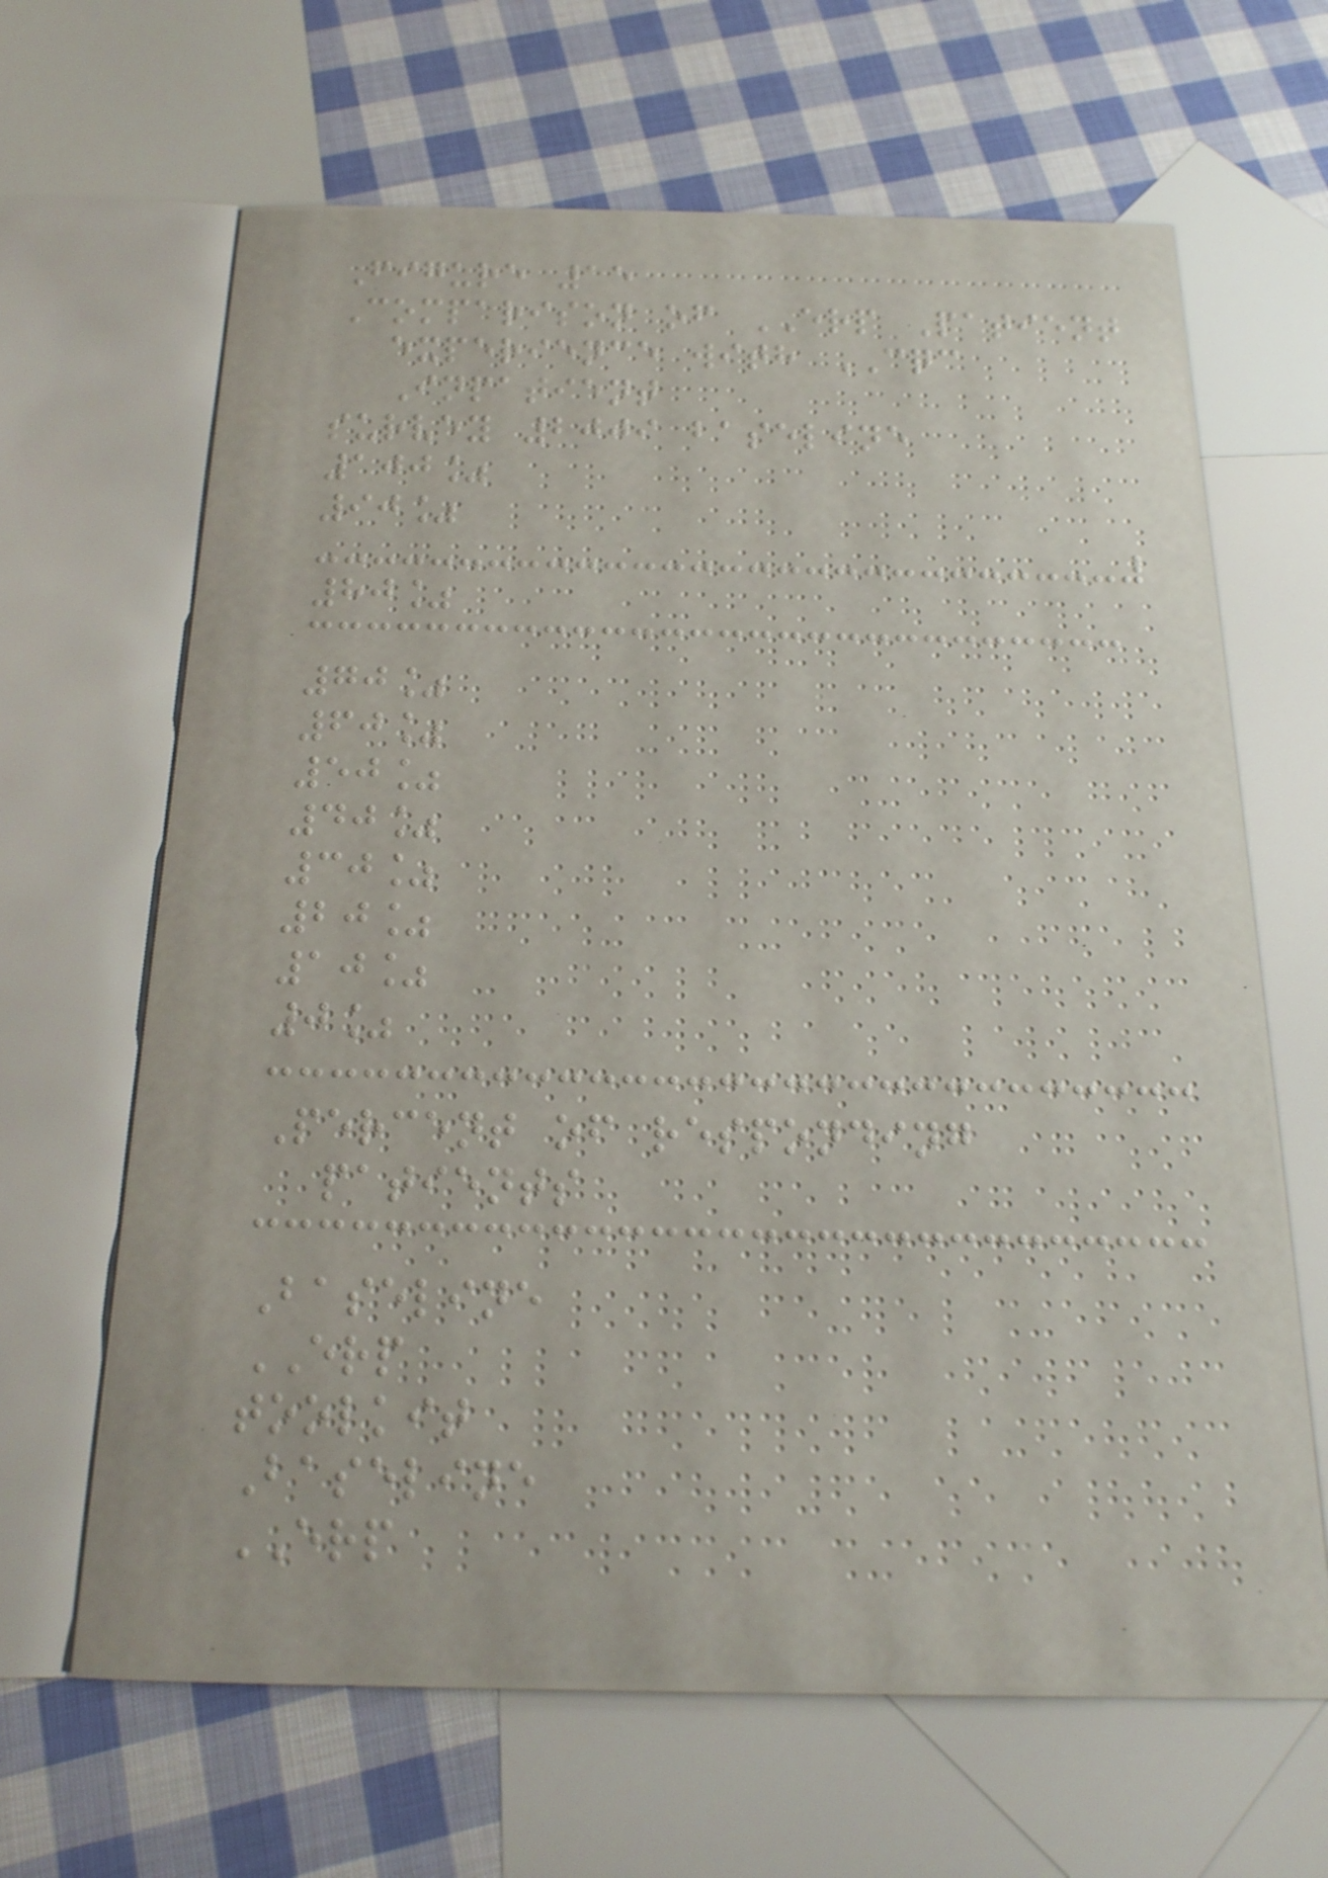Figure 15
Comparison of ERP Patient
experience with CQC
Inpatient
survey 2009 baseline
100%
90%
80%
70%
60%
50%
40%
30%
20%
10%
0%
Percent of responding
patients
Baseline
ERP
toolkit
Baseline
ERP
